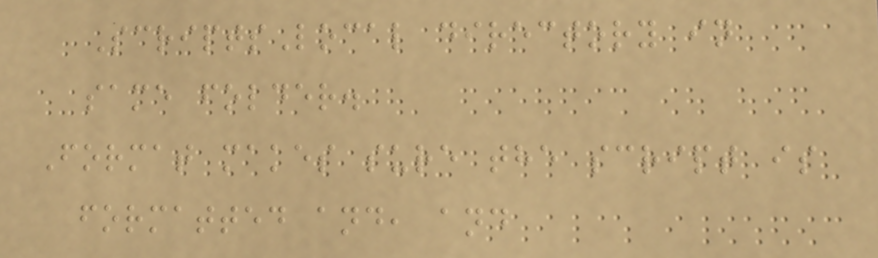ScriptsLocal directory in
same folder.
Format makes sure the script is
formatted and, and
